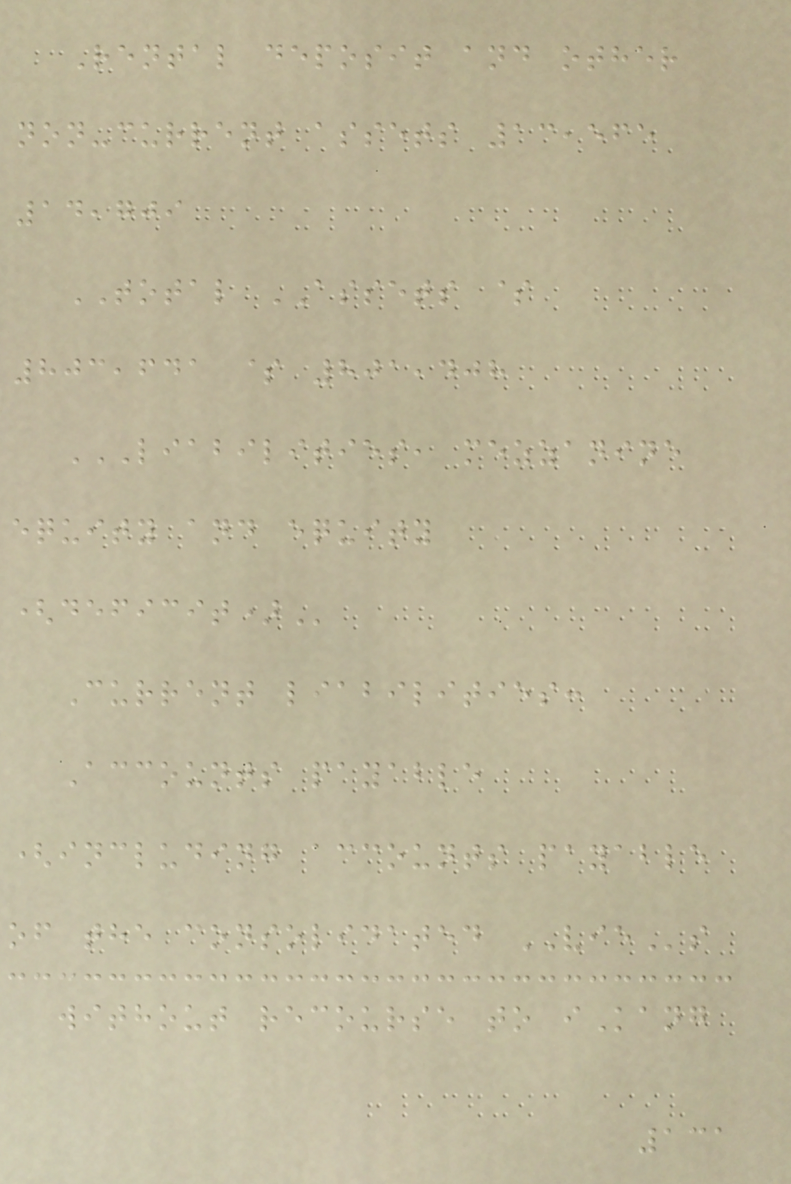Rental deposit and other
non-current assets 13,565
14,709
TOTAL ASSETS $
803,641 $ 801,408
LIABILITIES, MEZZANINE
EQUITY AND EQUITY
(DEFICIT)
Current liabilities:
Accounts payable
(including accounts payable
of the consolidated VIEs
without recourse to iKang
131
